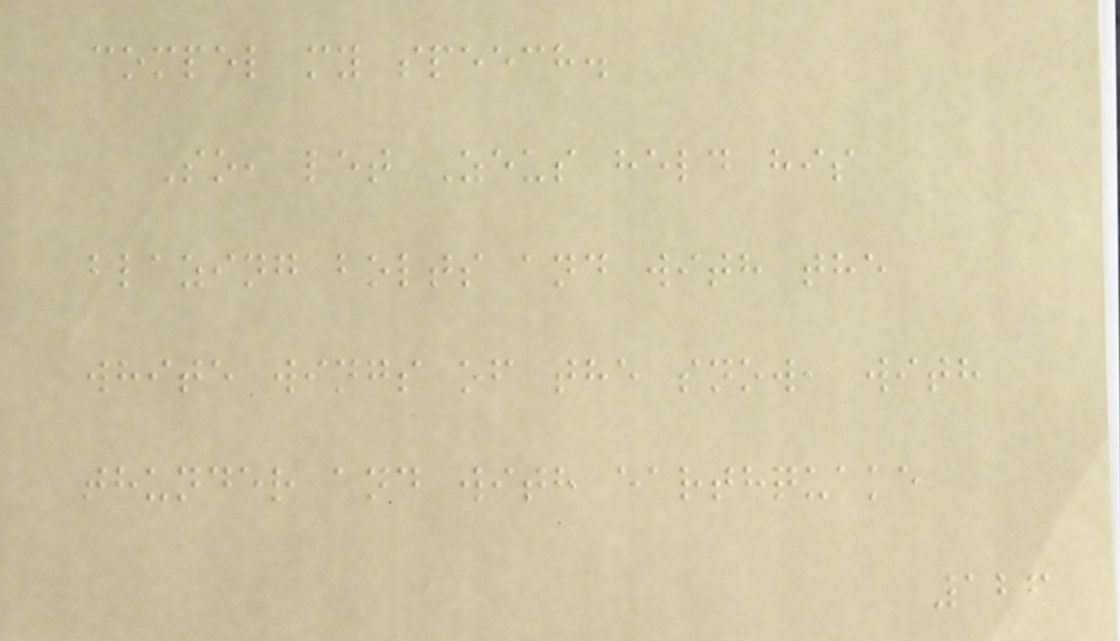compel my speech.
So, let Zeus held his
blazing bolts and with the
white wings of the snow, with
thunder and with earthquake
126
